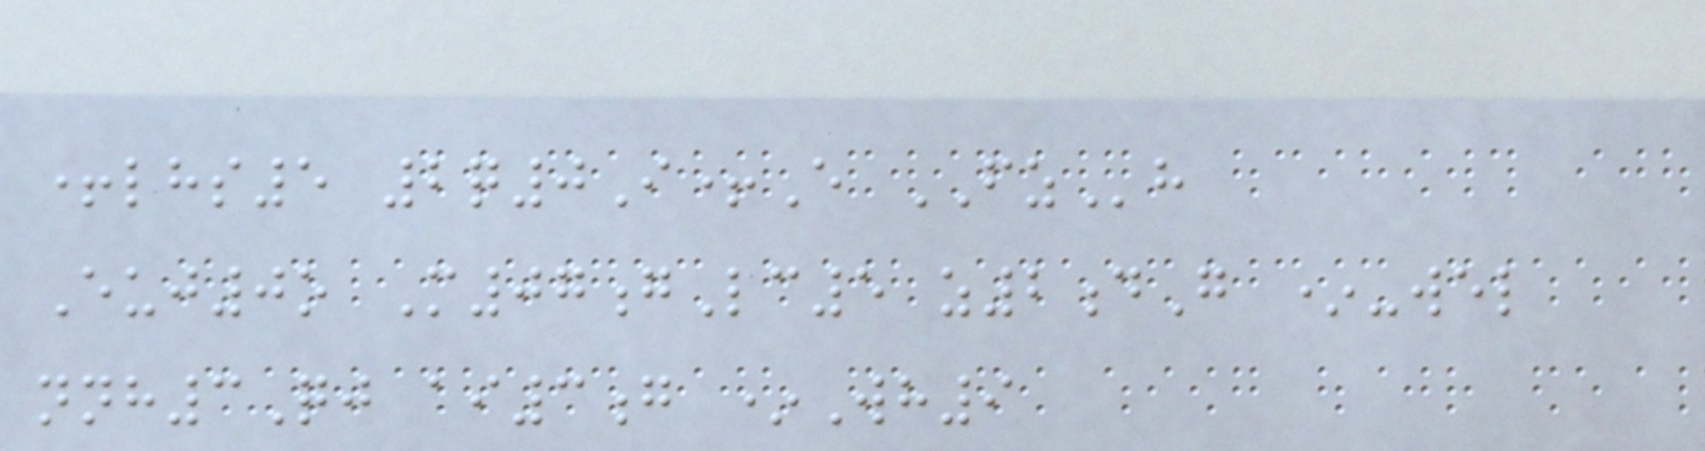+lhs5 2q0I+E FZh
Euj0o M07gLc5 z2dG *-wel
nnh3Qj ai3g *Wh9
